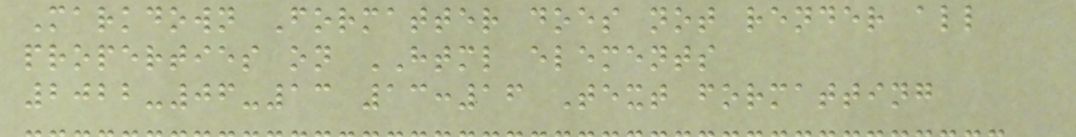Markdown Formatter does not render all
properties on HTML elements
2022-06-13 13:16 Text formatting
